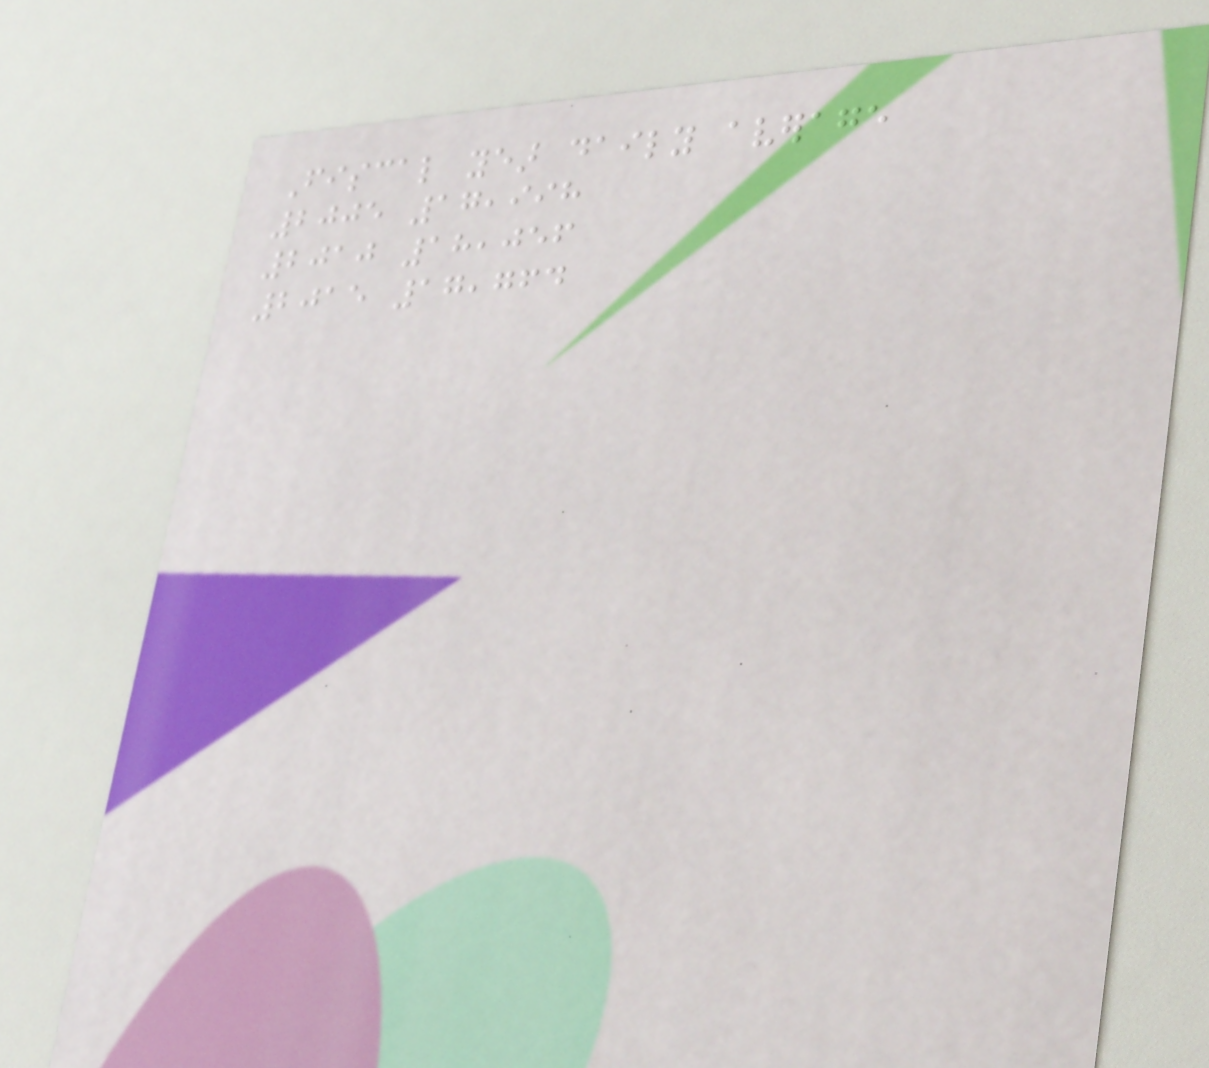Fiscal year daily average
2005 17,998
2010 18,056
2015 17,764
